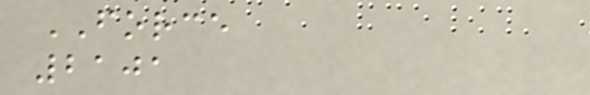FORCE
2101
